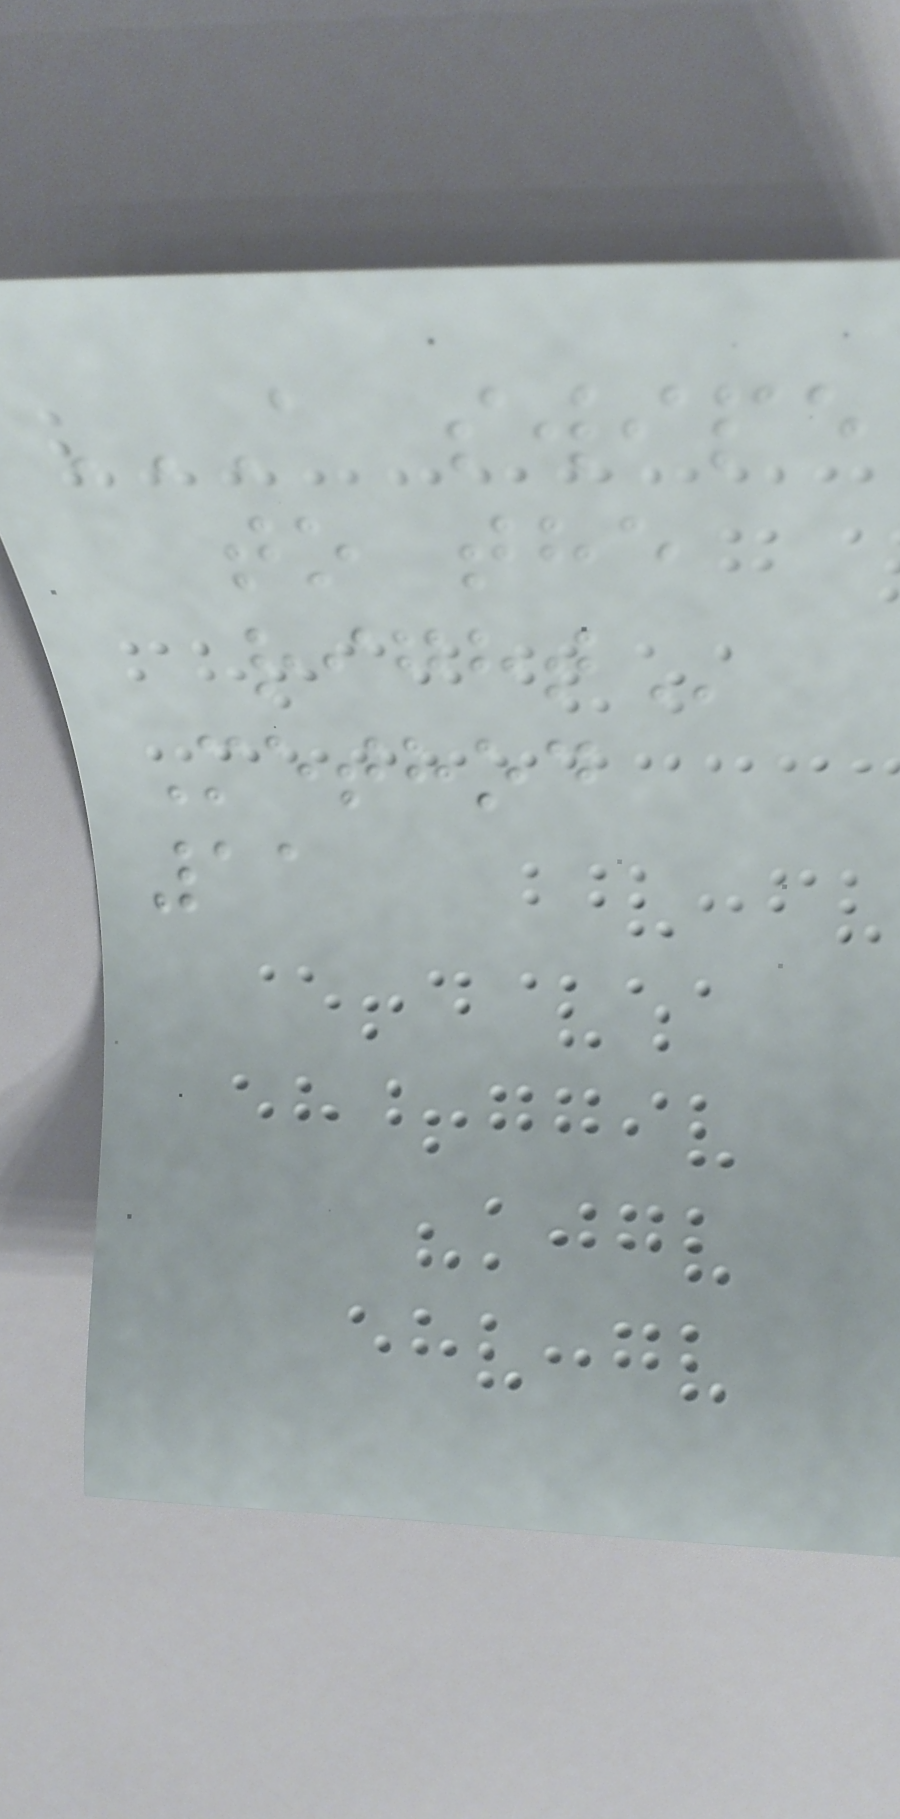A SWIPE
TO THE
RIGHT
Method
11
